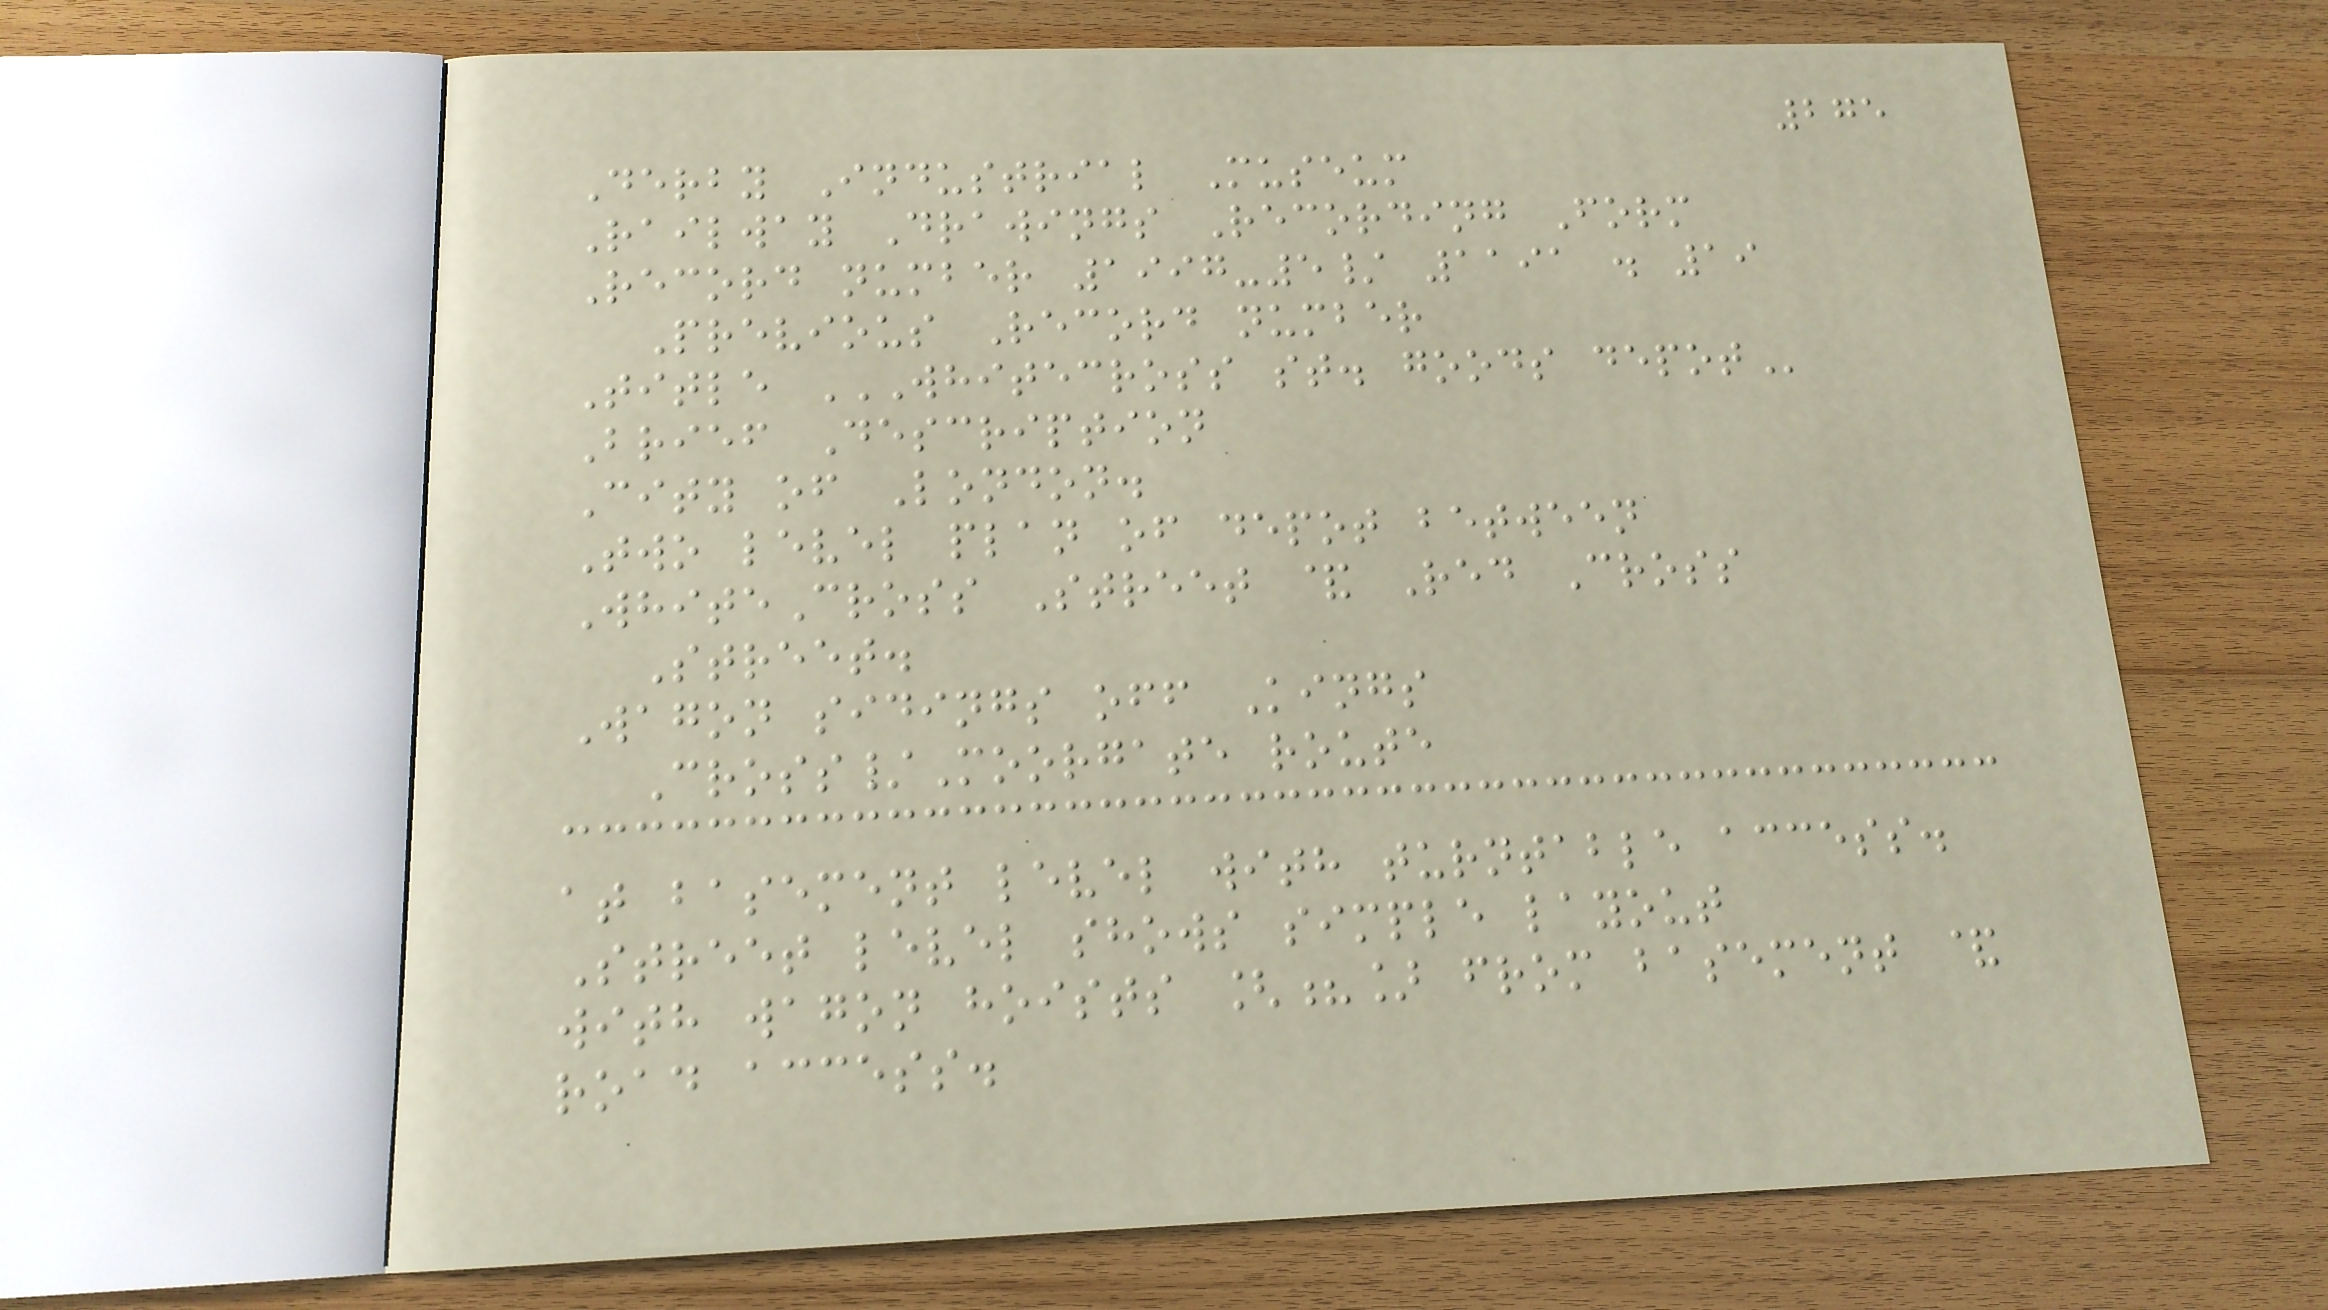275
Derby Industrial Museum
Railway Drawings Recording Form
Record number 1997-5/ 1191 . 19
Previous Record number
Title WHITECROSS ST. GOODS DEPOT
Brief Description
City of London.
Two level plan of depot between
WhiteCross Street & Red Cross
Street.
Wagon sidings off Kings
Cross/Moorgate route
at basement level with turntable access.
Street level shows simple layout
with wagon hoists [?] from basement &
road access.
